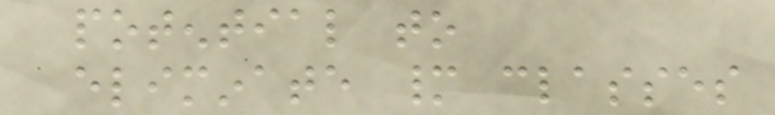potential to
eliminate many classes
